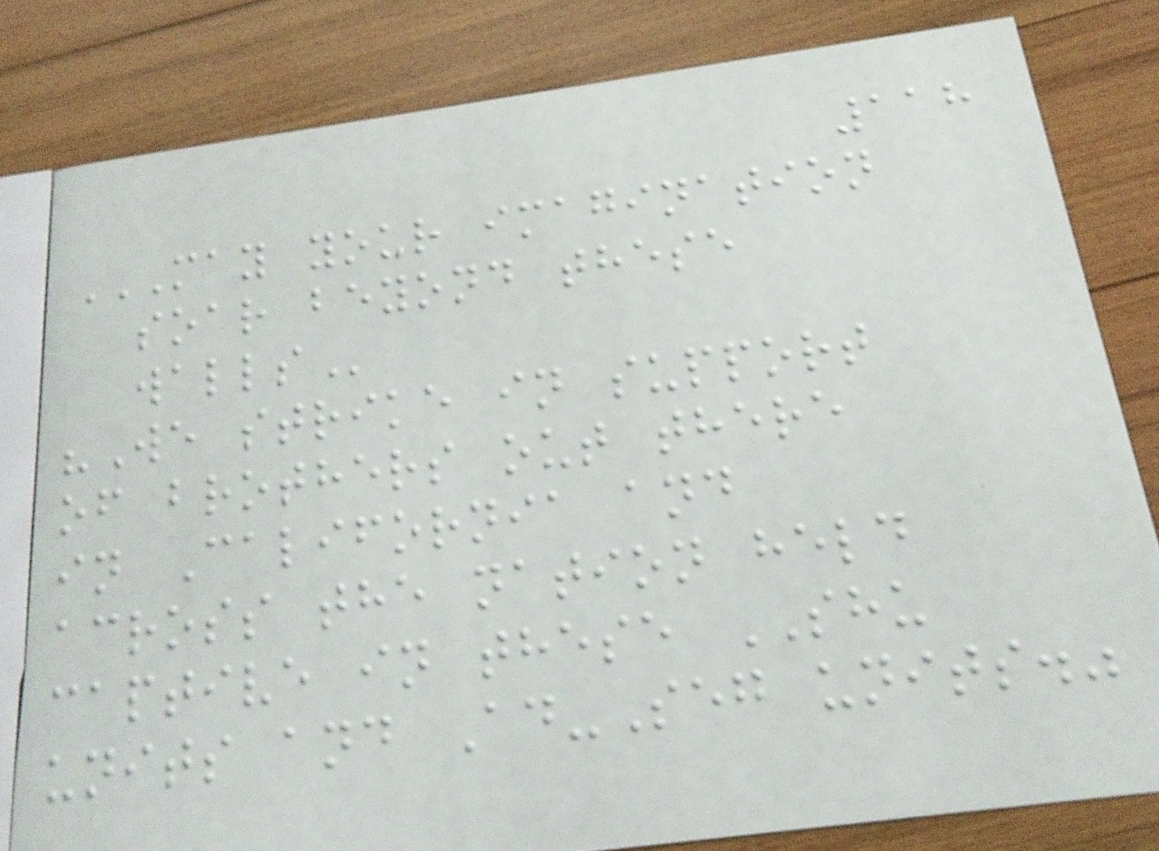118
MAY YOUR IMAGINATION
SOAR BEYOND THESE
WALLS
"We strike in support
of brothers out there
in California and
across the nation held
captive in these SHU
units and Ad-Seg units."
